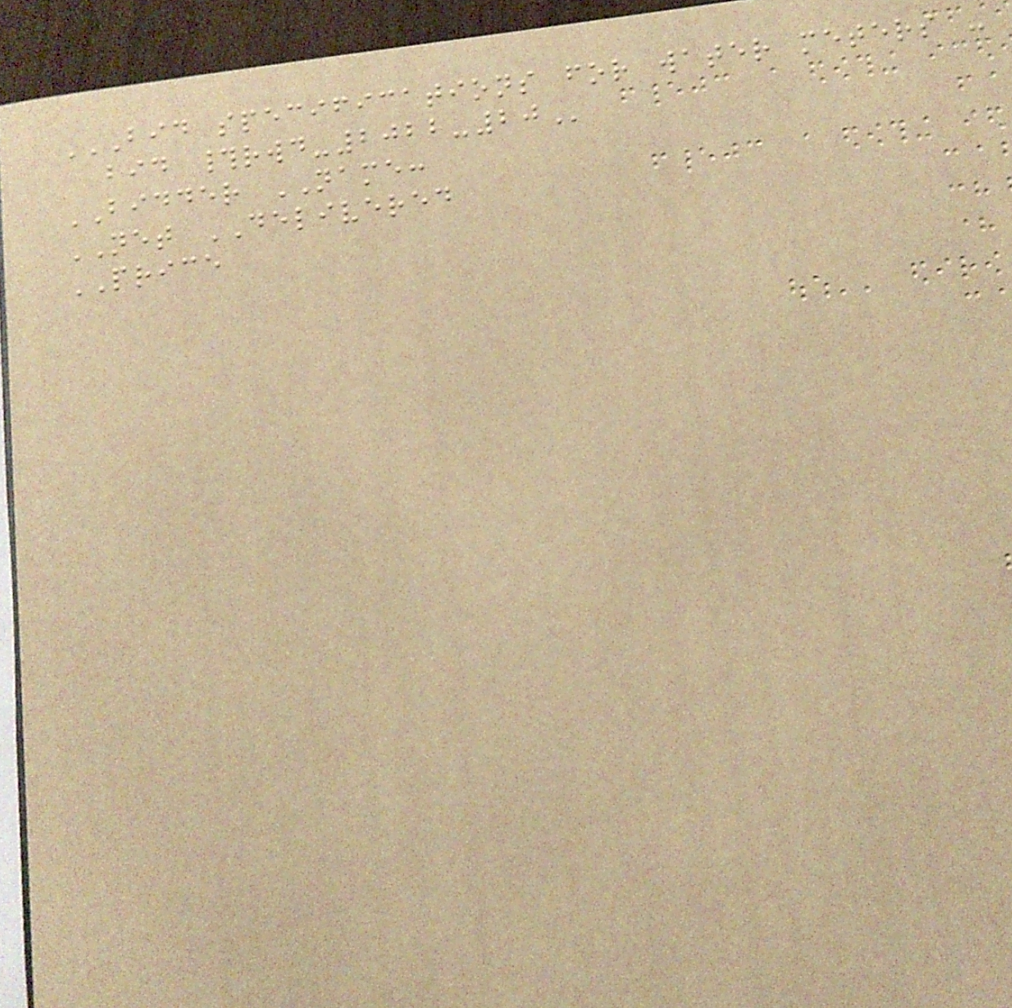BID SPECIFICATIONS FOR WATER METERS -
BID #RWD-2022-20
BIDDER NAME:
NET DELIVERED
PRICE
